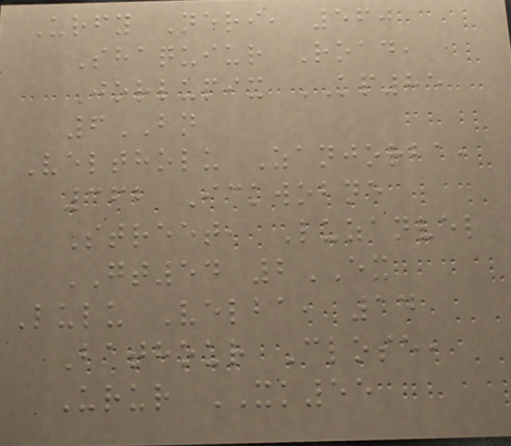Urfy Neri, 560
Shaquiur Road,
Jorlupix KP85
6BN
Veltholu Zanjorba,
362 Ickwobne
Street, Luzanvel
GT54 2EX
Lulu Velba, 14
Bathour Close,
Urur XK55
